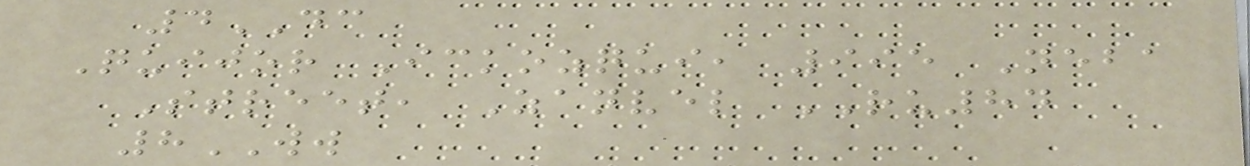4DC
Quijor Ickozqui, 995 Neba
Street, Zanvel RU84
8WW
